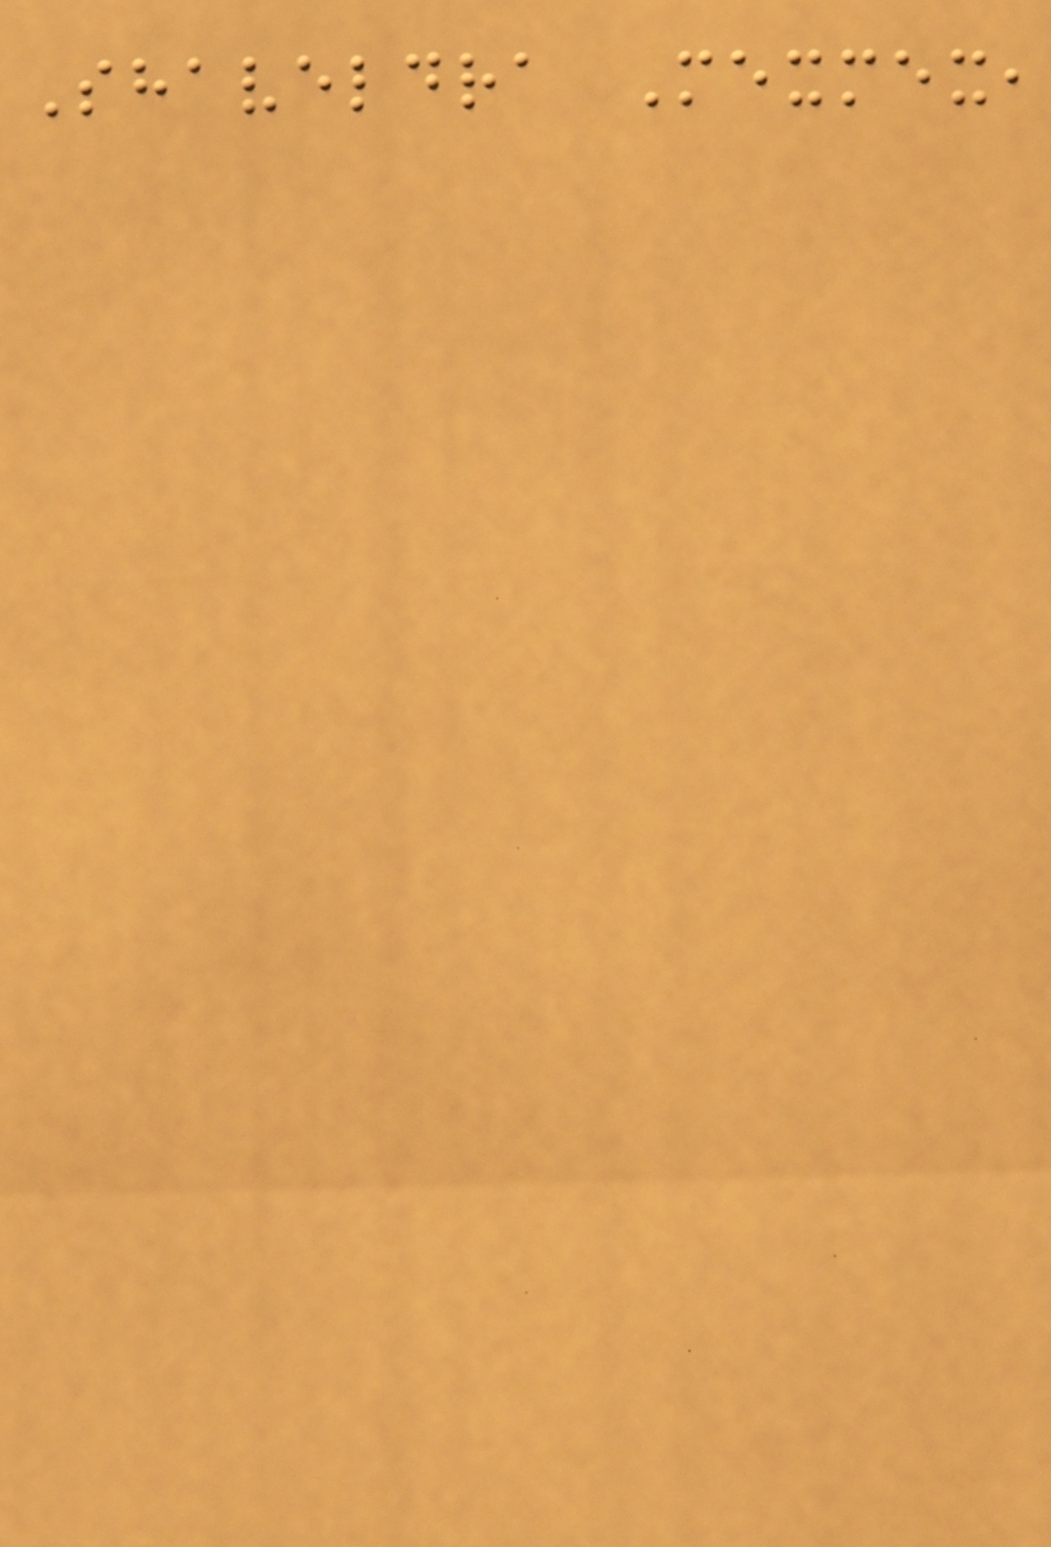Shaveldra Mexmex,
